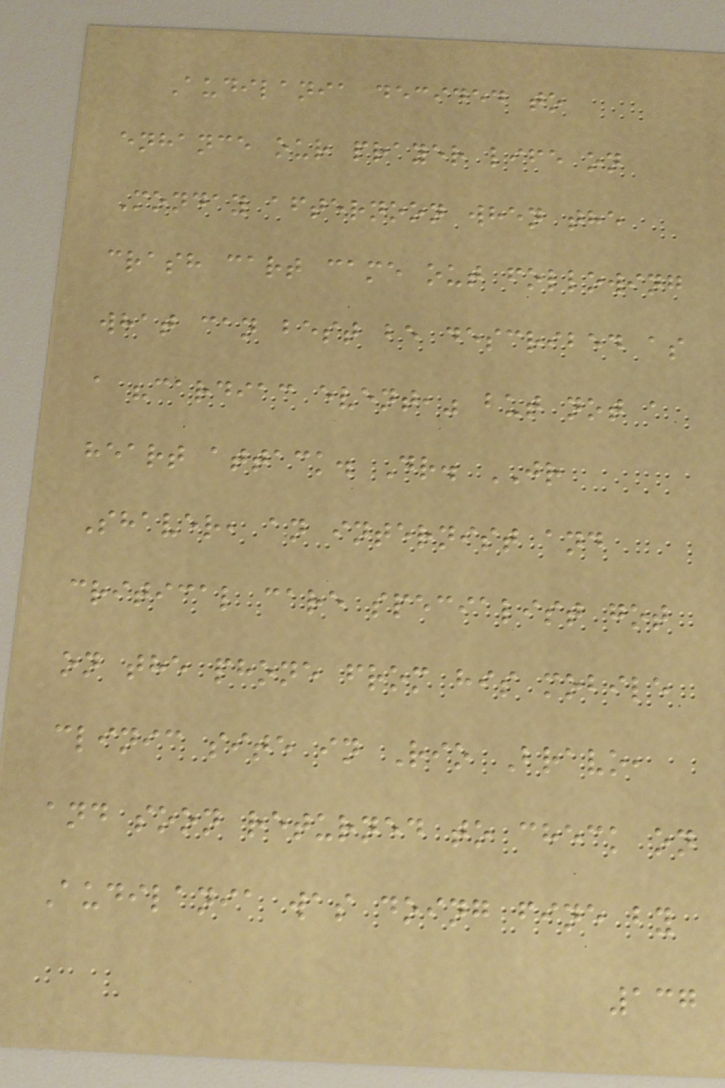Audilania decided to
enhance our prayer life on
Monday afternoon when the
crash cart came out following
what can best be described as
a "cardiac event," but not a
heart attack. Dr. JR
Shaver, an internist and
critical care specialist got
on the phone from his mobile
clinic site in Rio Bravo,
and soon returned to check on
Audilania was doing fine by
137
